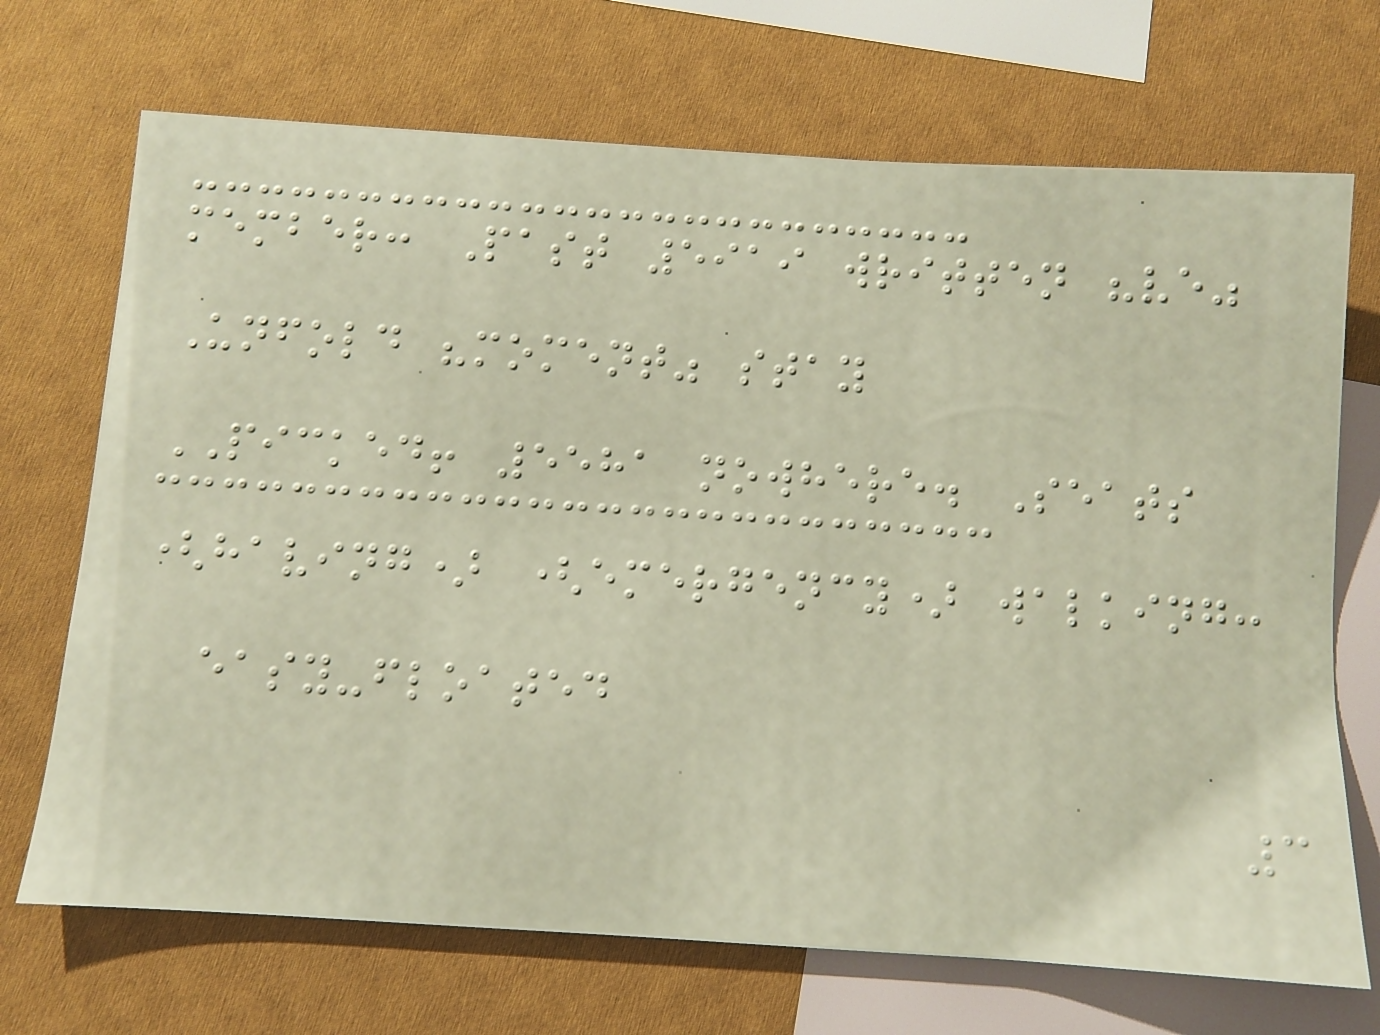member: Past 5919 written "ve"
Unfold "moment" stay
PICKED! 5581 nowhere. Seats
(having) (emergency) walking:
easy-floated
3
